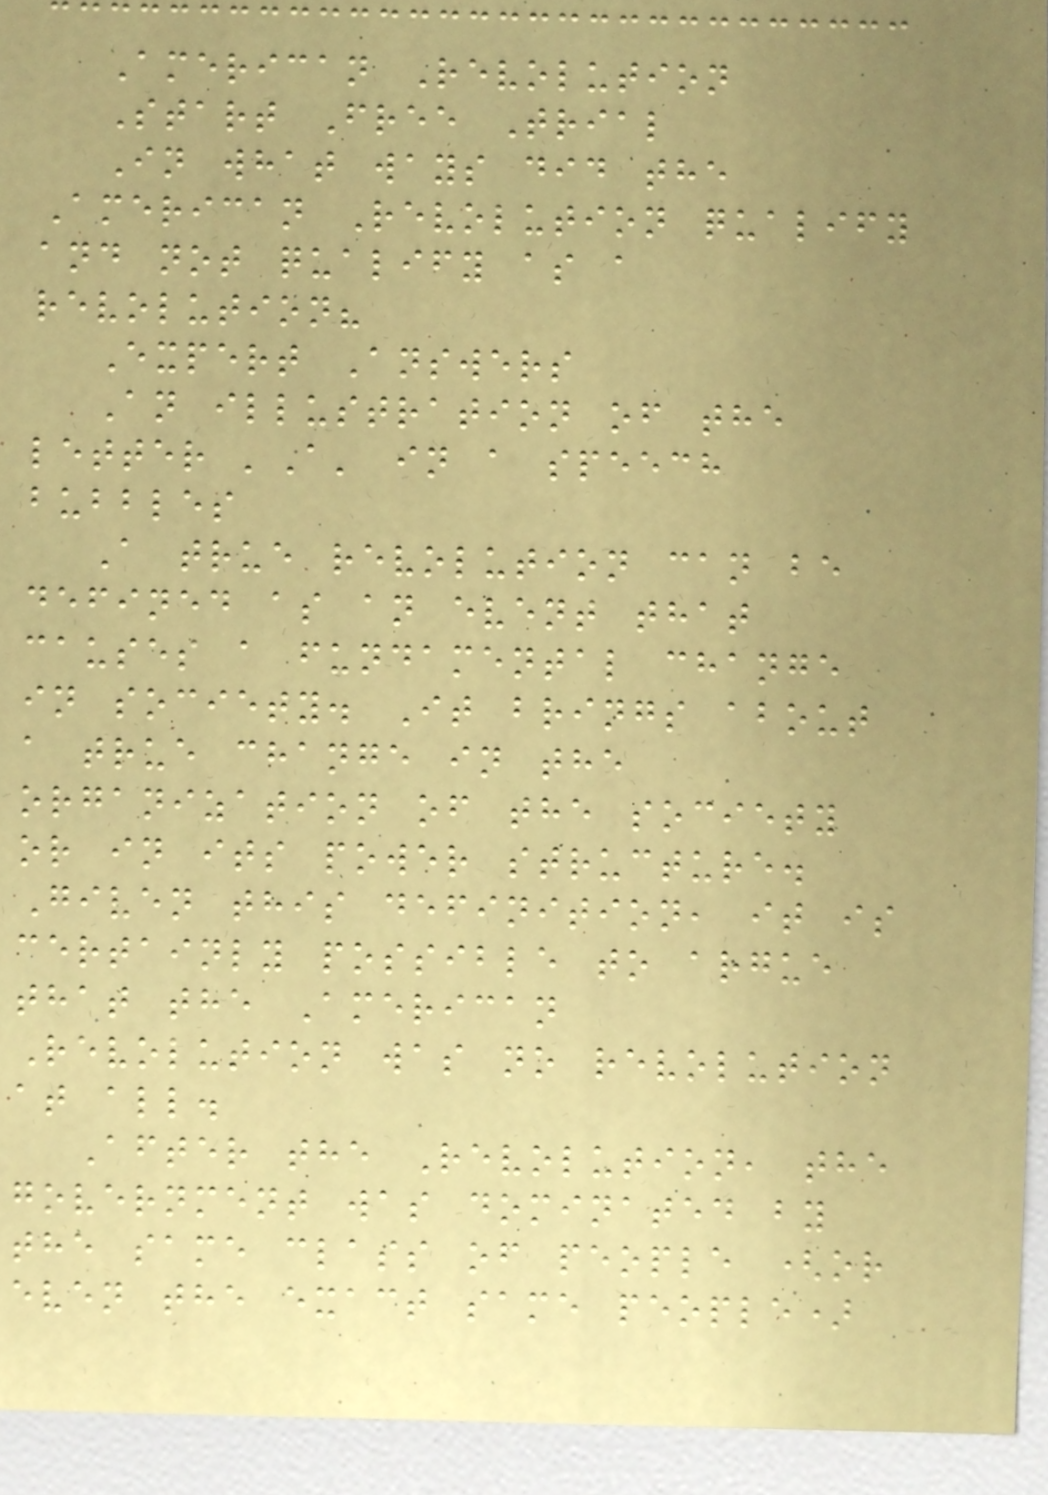American Revolution
Start Free Trial
In what ways did the
American Revolution qualify
and not qualify as a
revolution?
Expert Answers
An illustration of the
letter 'A' in a speech
bubbles
A true revolution can be
defined as an event that
causes a fundamental change
in society. It brings about
a true change in the
organization of the society
or in its power structure.
Given this definition, it is
certainly possible to argue
that the American
Revolution was no revolution
at all.
After the Revolution, the
government was dominated by
the same class of people (or
even the exact same people)
